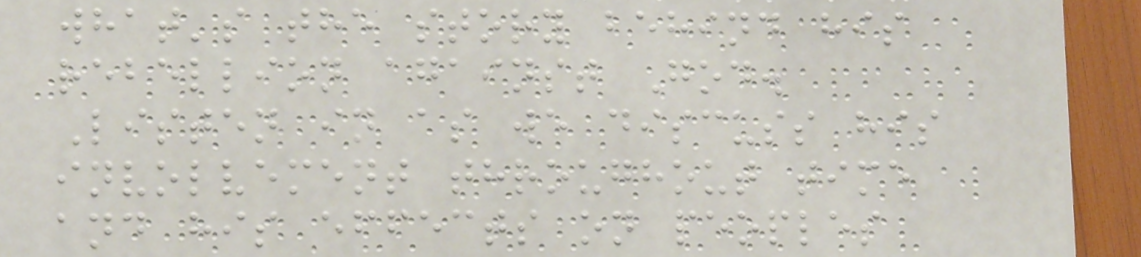what's the story behind his
rebellion against God.
Listen in as we discuss his
involvement throughout time
and his effects on peoples
